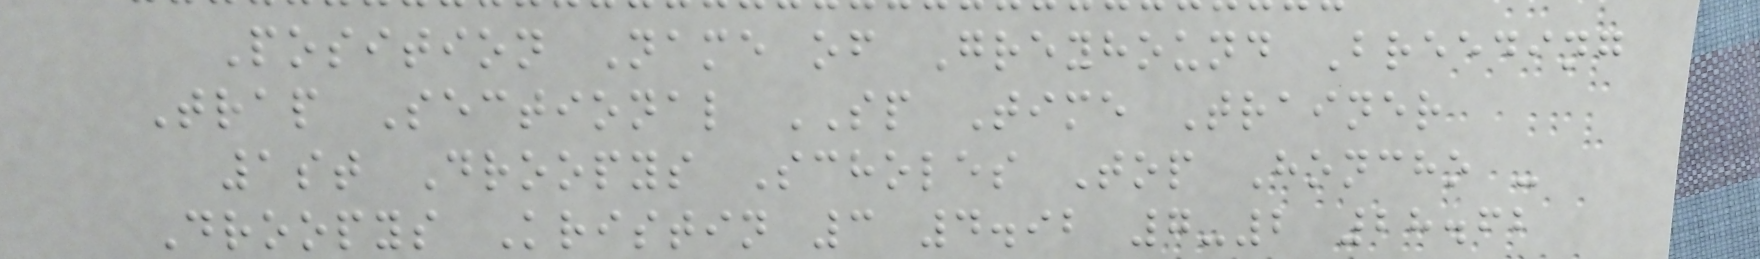Position Name of Greyhound Breeding
Trap Sectional SP Time Trainer
1st Droopys Scholes Top Honcho -
Droopys Kristin 3 4.92 7-2 28.62
